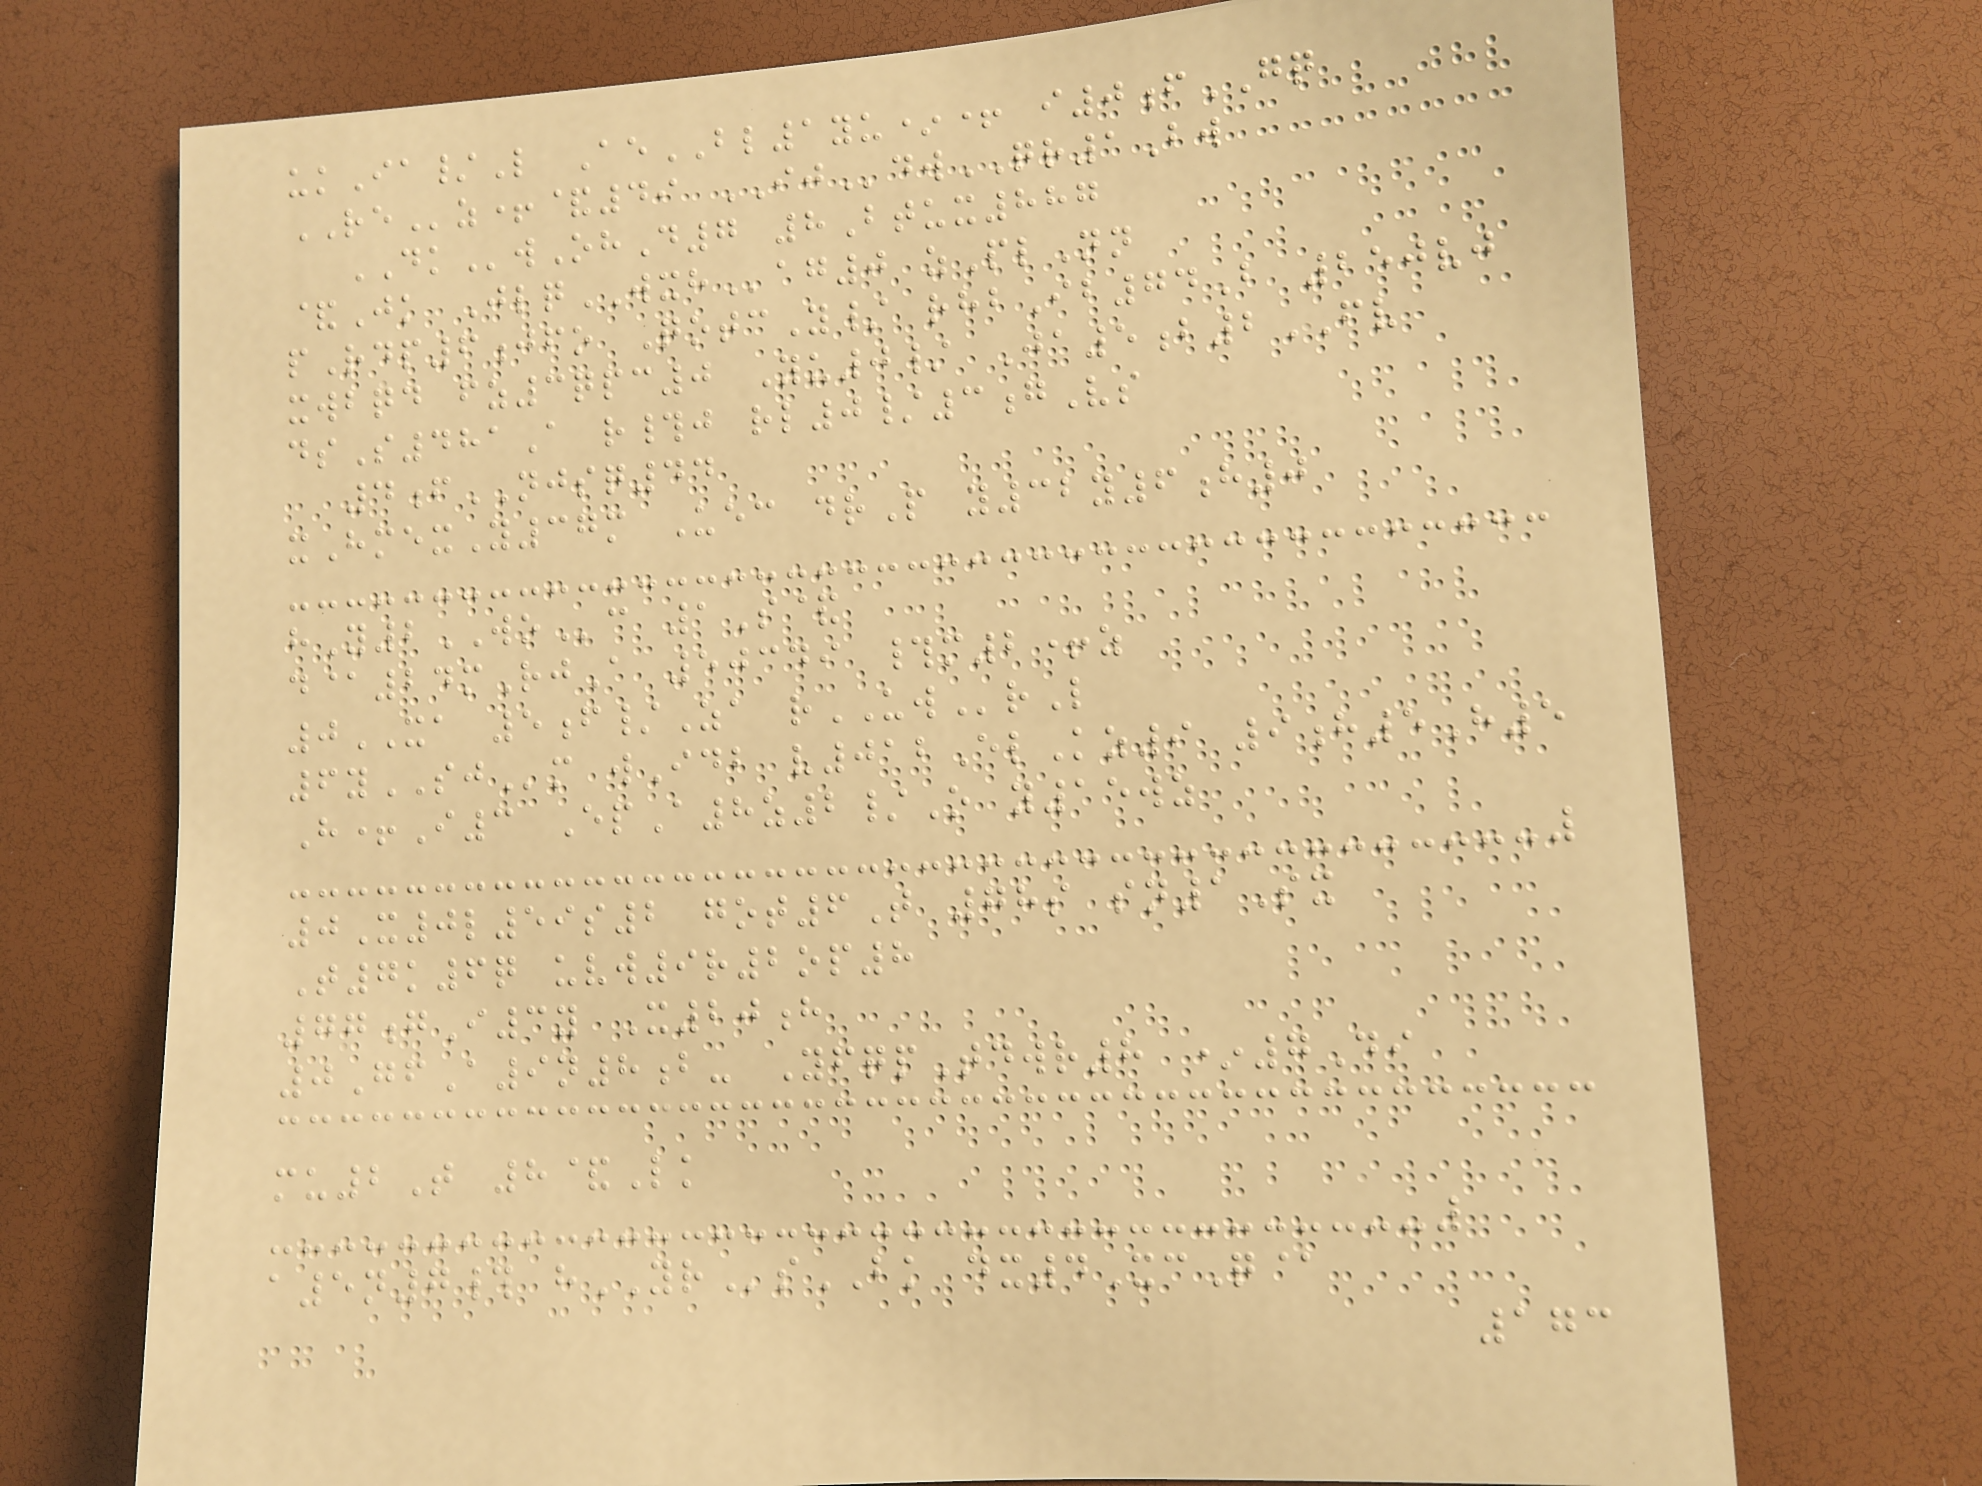ukIa/L AeBL1yu*+ i0fGQ
REz+&49 IJdwQR1Bw
DKwOhD7 8Btux887
&Jk JlqWXHag0 zPlNn
pRdp6jfo QotcY/ rhbIb74B 250vj
xwbqd fz3qpc0 Yu0/ Ja5b2FV
dsS481A r#j rl0/3gVs
4fNJSQ44
xHmexY37m Uec drP y32y6h0
hY2WOc 1S&
d@24mRjA 50349 #m2+z
0XA 5f/Za rUWrL
6ySJm wIdb v012ElKz9 9h5H5
H+I3 EpA8z2/O y15wz
0X0l59s2 got6T 78s sn1Sx
T7k6q uvw9r2op8
77gI3y X20h
0GfA9n8b- YfqpTdwr8 *7Di
mu2T 8&Lk
a5n7# hYRsBK dx4XcQ@
173
